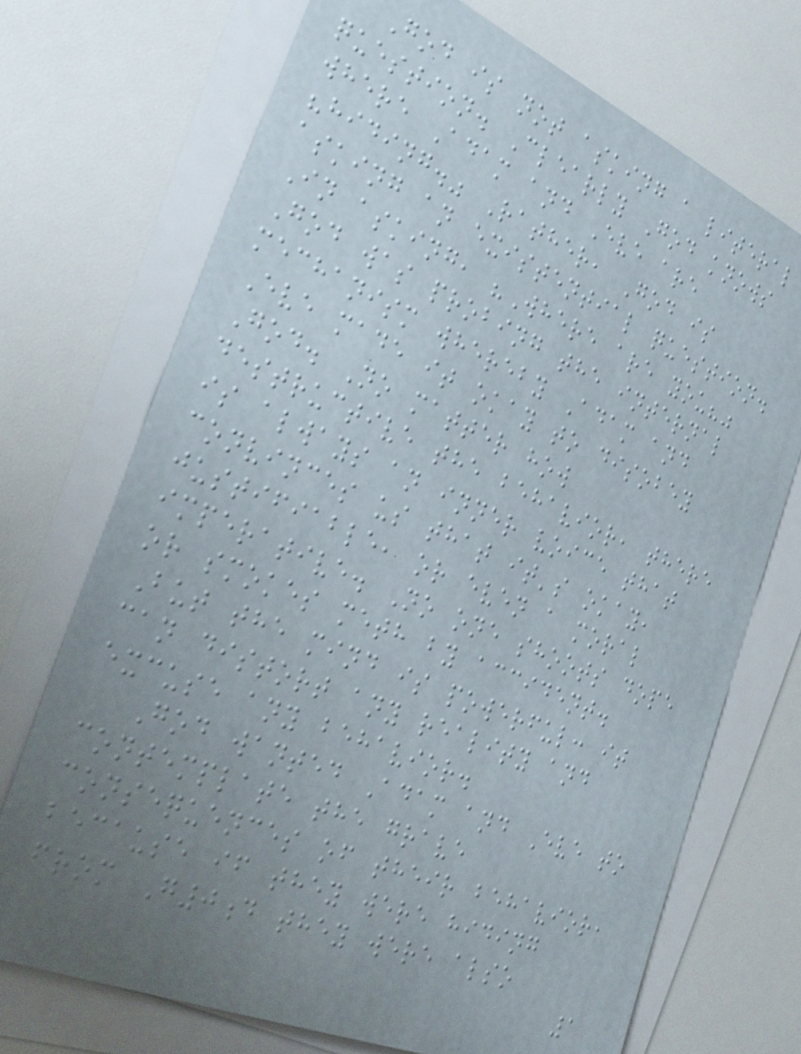God is not asking a literal
question. Clearly God knows
where Adam and Eve are
"hiding." Rather, God is
asking an existential question.
In asking, "Where are you?"
God was probing the internal
mechanism whereby Adam and
Eve made it okay to disobey
God. No matter how
destructive the behavior, there
is always an inner voice that
convinces us that it's okay,
justifiable, or even a moral
imperative. No one shoots dope
or smokes meth by accident.
But the mind is powerful: it
can distort any reality and
excuse any behavior.
God wanted Adam and Eve to
contemplate the grave
consequences of their behavior,
because if they were hiding
from G0d they were also
1
